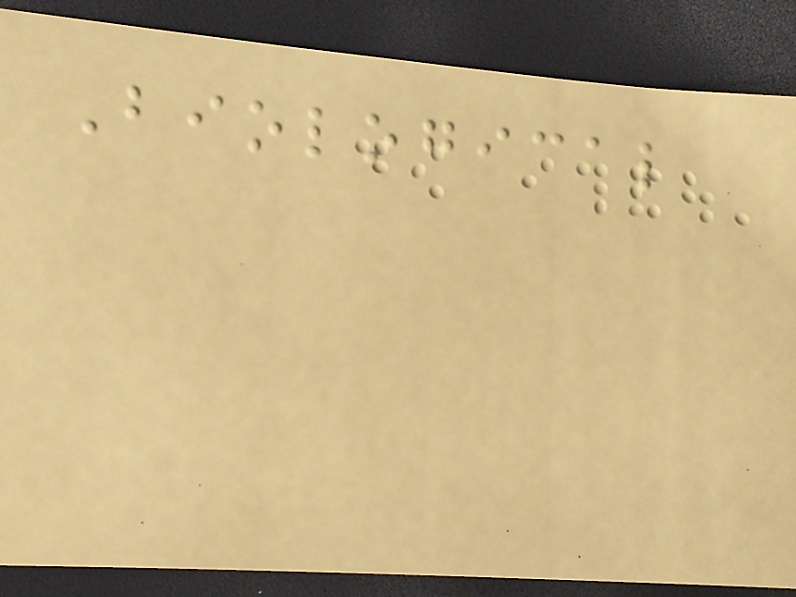Biological
